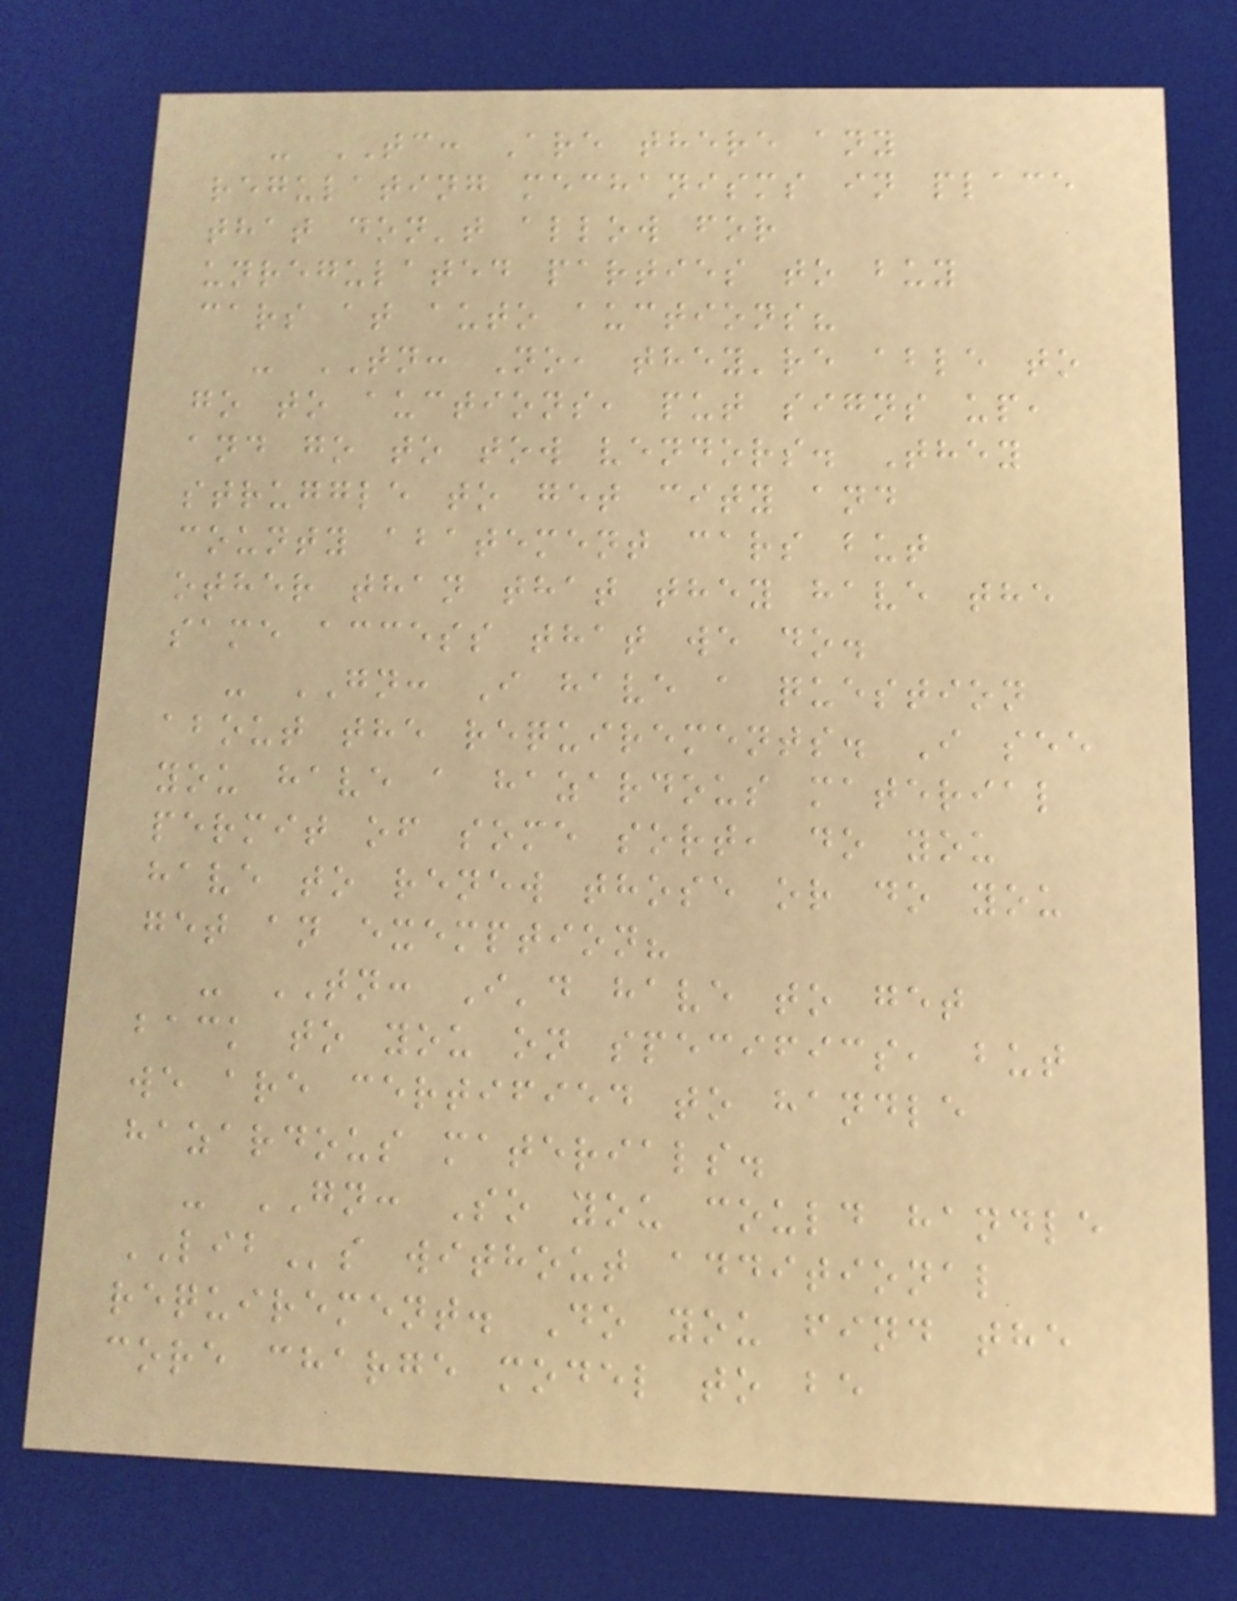- TC: Are there any
regulating mechanisms in place
that don't allow for
unregulated parties to buy
cars at auto auctions?
- TN: No, they're able to
go to auctions, put signs up,
and go to tow vendors. They
struggle to get city and
county abatement cars but
other than that they have the
same access that we do.
- GN: I have a question
about the requirements. I see
you have a hazardous material
permit of some sort, do you
have to renew those or do you
get an exemption?
- TN: I'd have to get
back to you on specifics, but
we are certified to handle
hazardous materials.
- GN: So you could handle
LIBs without additional
requirement. Do you find the
core charge model to be
